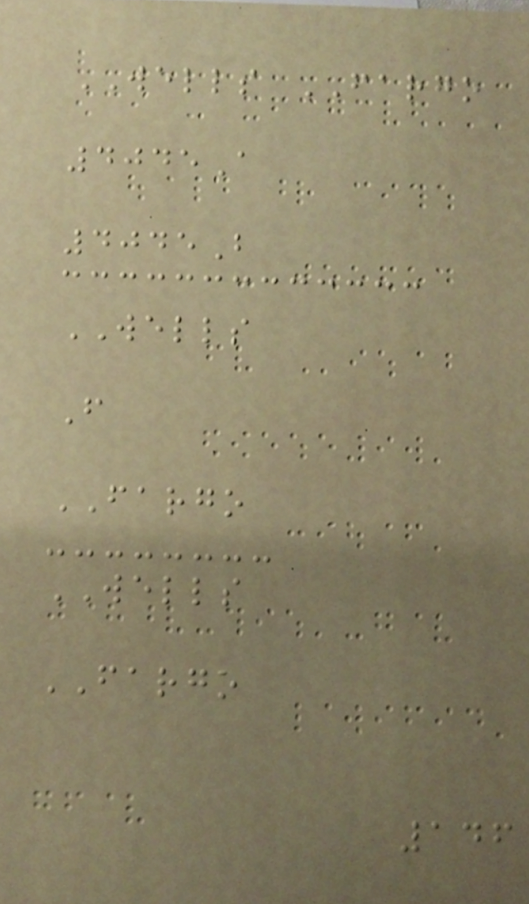WELLS FARGO
4045A
4045B
WELLS
F
FARGO
WELLS
FARGO
146
